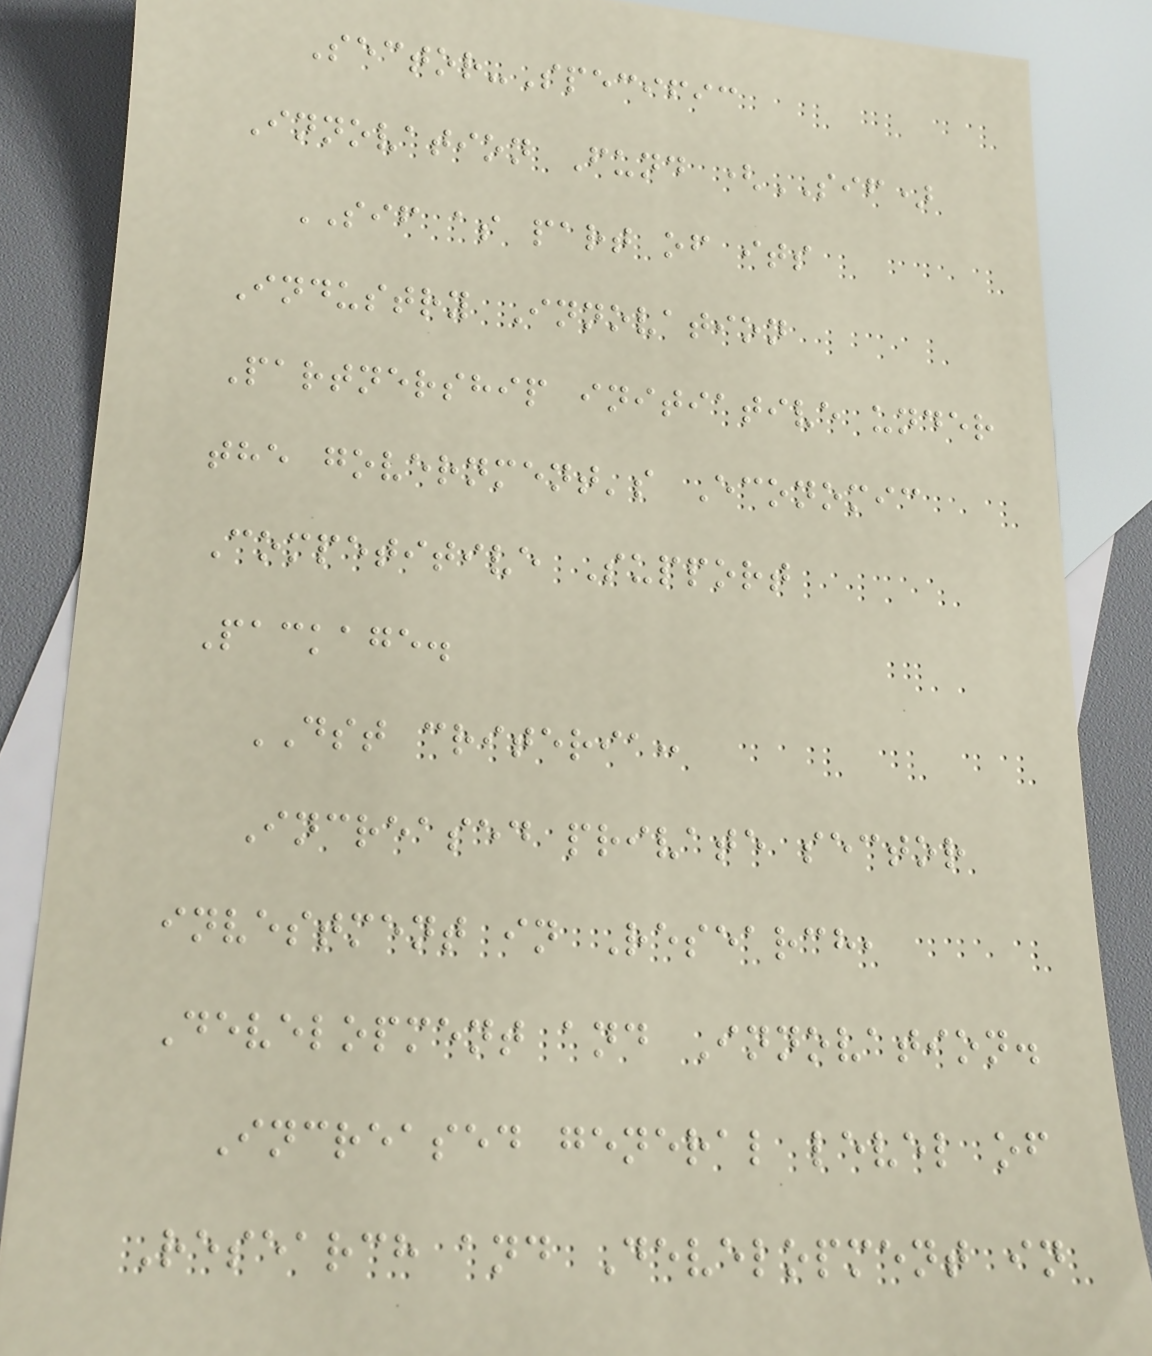Sector-Specific
Innovation Fund (SIF)
SIF as part of its
Industry Innovation
Partnership initiative under
the government's Economic
Competitive Support
Package.
DST criteria:
Increased private sector
investment in Research,
Development and Innovation.
Increased general level of
Research and Development in
